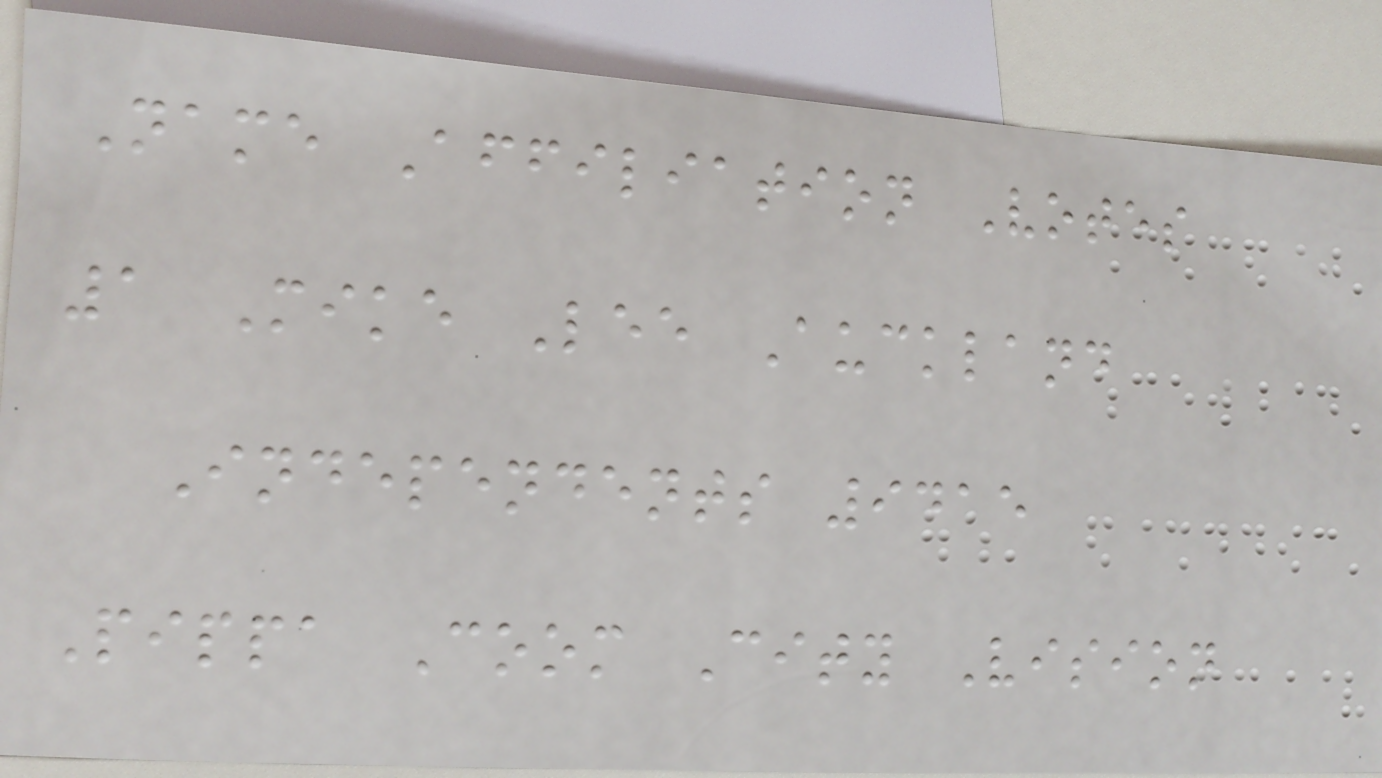Name Affiliation Votes
1 Mike Lee Auckland
Independents 9415
Pippa Coom City Vision
